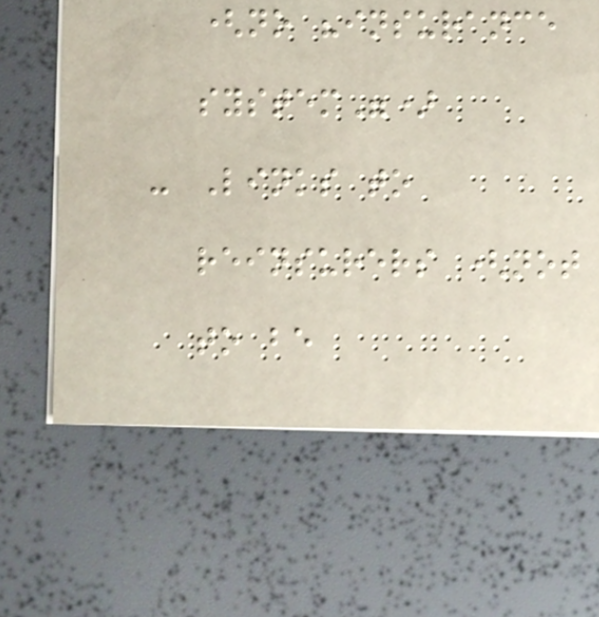(no "insurance
system")
- Links to
reinsurers (not
to be
